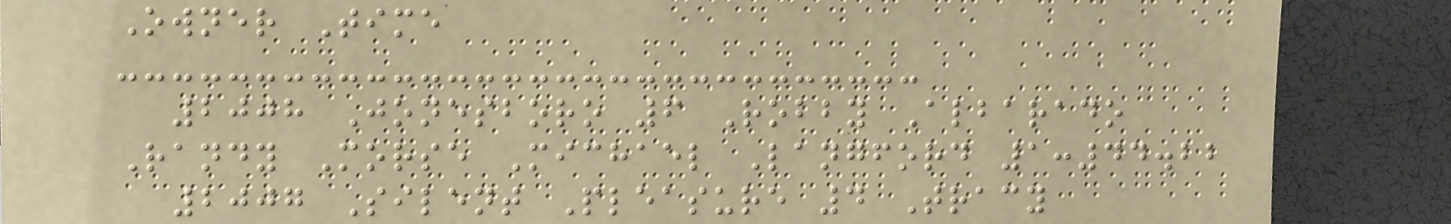Owner Time
2008 Jonesboro 6 Robby Albarado
Randy Morse Michael Langford 1:44.22
2007 Silent Pleasure 4 Tracy
